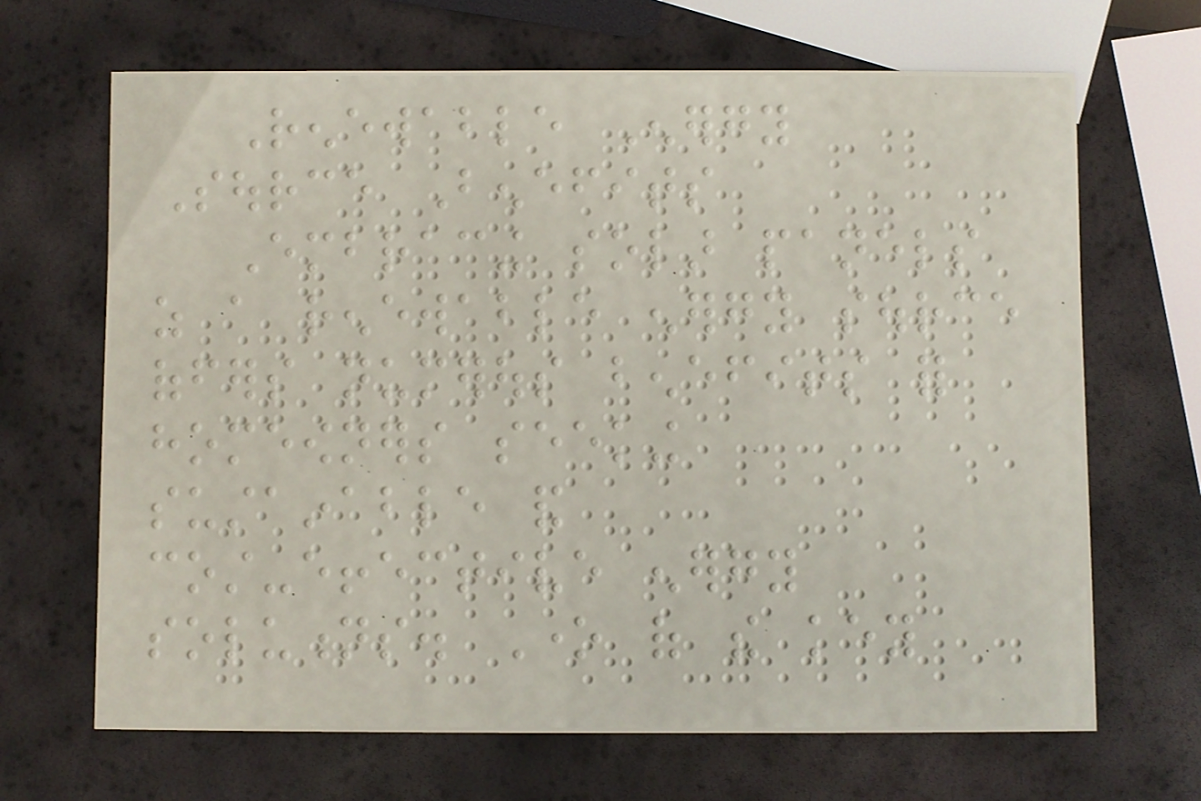Renewable Energy
Source Benefits
Embracing solar panels
as a renewable energy source
offers numerous benefits for
homeowners seeking
sustainable and
cost-effective energy
solutions. One of the key
